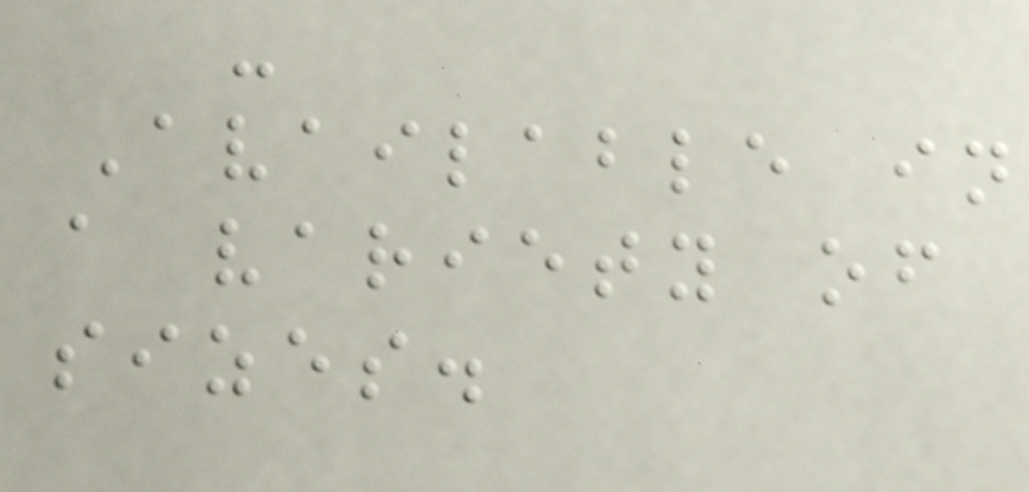-
Available in
a variety of
sizes.
